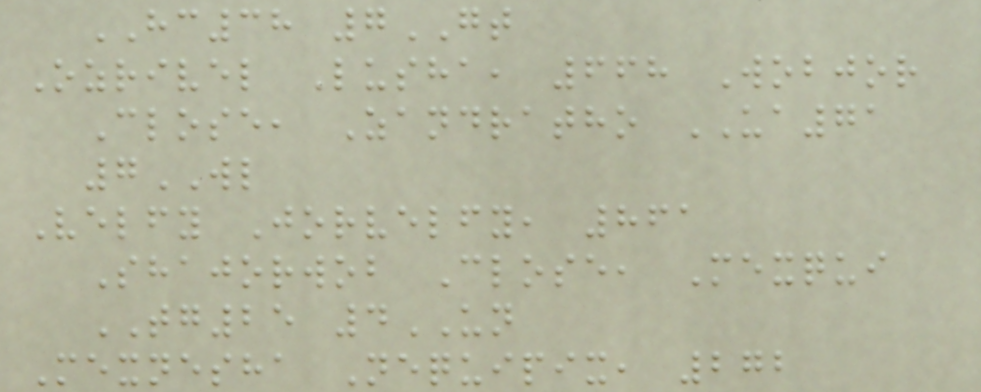HC38 7GT
Ozrivel Lusha, 668 Wobjor
Close, Zandratho UA71
7WL
Velfy Jorvelfy, 861
Shajorwob Close, Mexqui
TG25 4UN
Mexnesha Nequipix, 272
